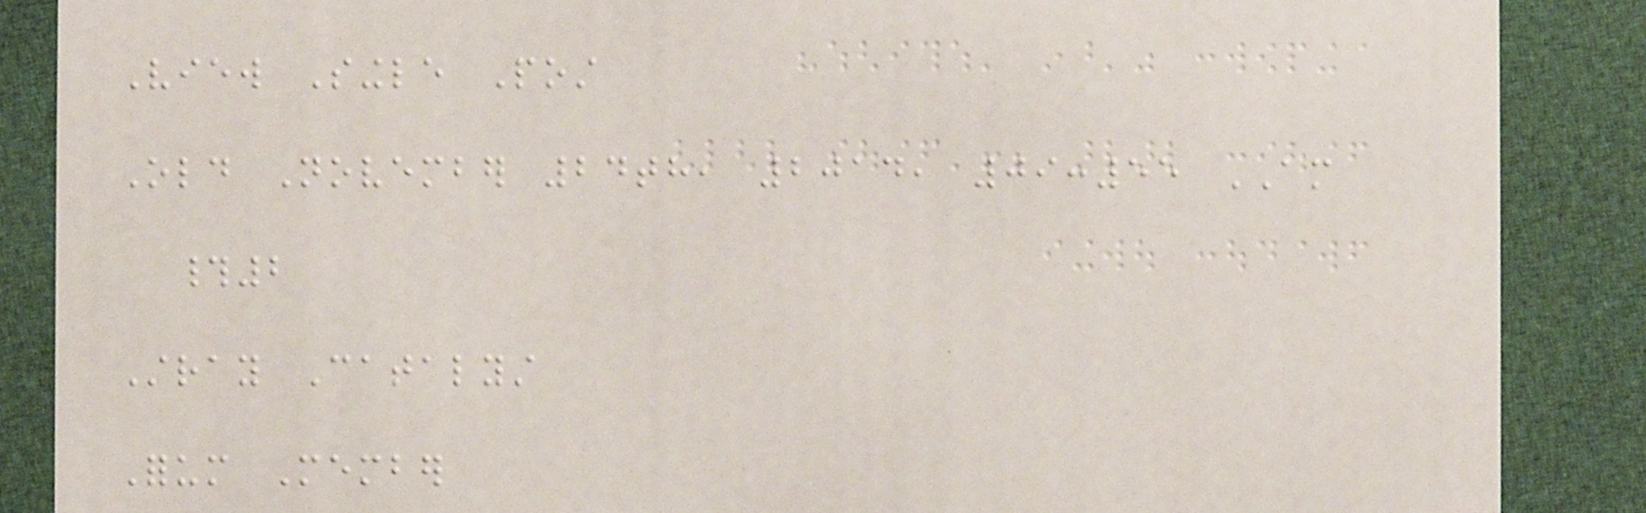View Single Post
Old November 24th, 2014, 09:55 AM
#2
Stray Catalyst
Forum Member
